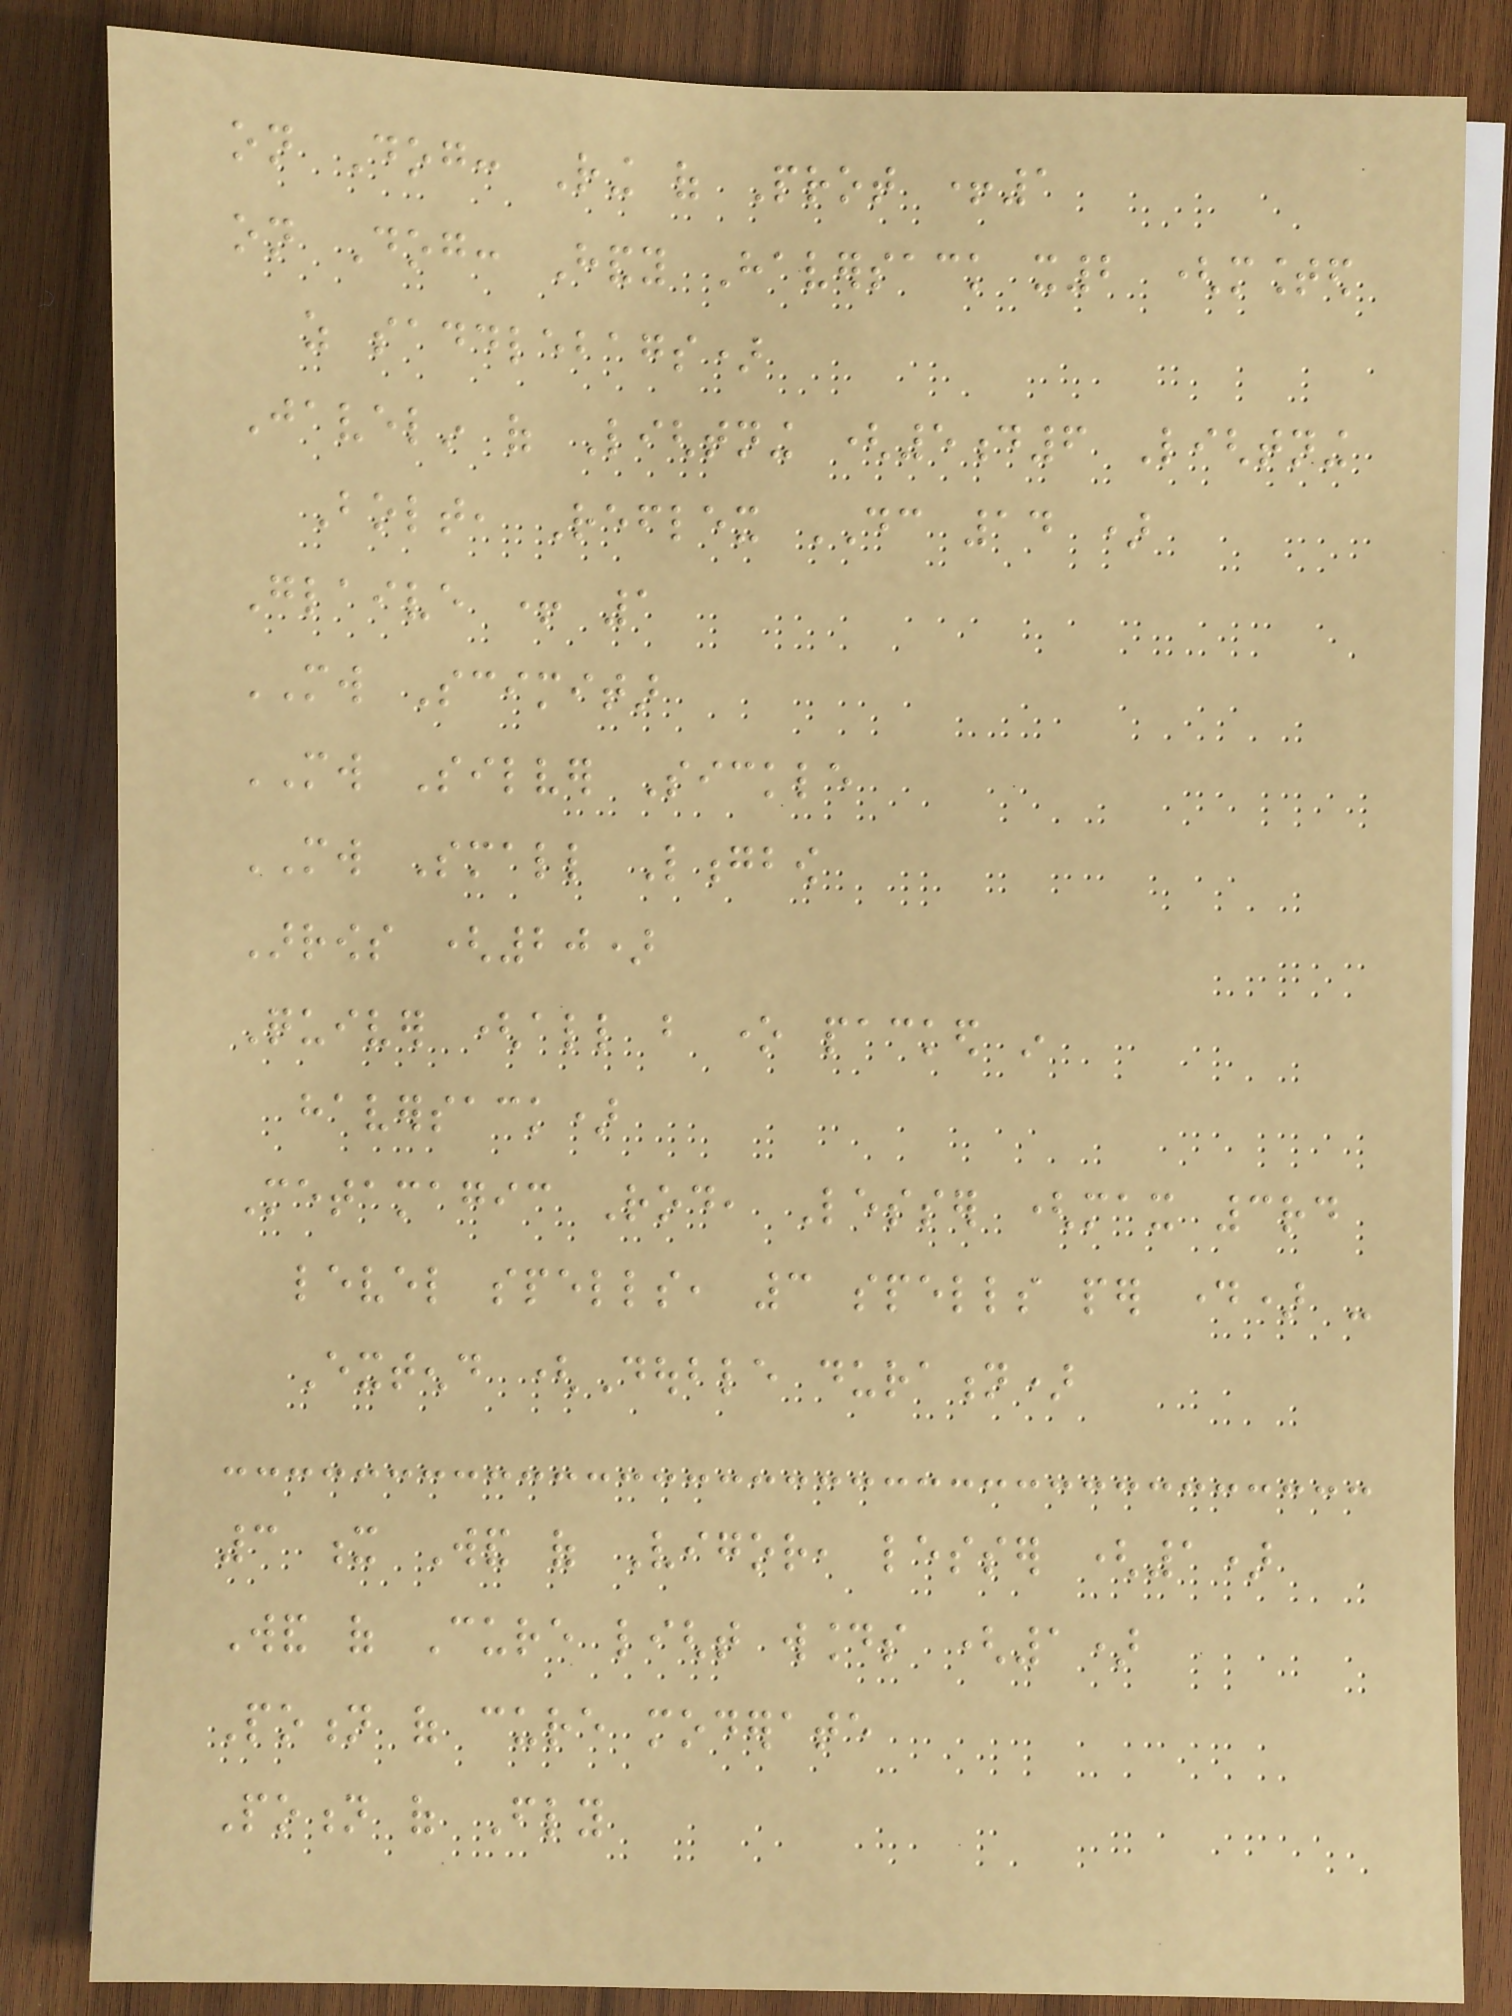on Dog: Ring of Prot +1
on Dog: Handy Haversack x2 (mounted
as saddlebags)
Javelin of Lightning (5d6 Lightning
Bolt, Reflex DC 14 )
Glaive + 1
MW Scimitar
MW Silver Sickle
MW Small Longbow
Arrows (20)
Quiver (all but one packed in
haversack)
Metamagic Rod, Lesser (max 3rd
level spells, 3 spells per day) -
Extend (Double duration)
3 x Wand of Vigor, lesser (1)
Wand of Cure light wounds (1)
Potion of cure moderate
Potion of Fly
